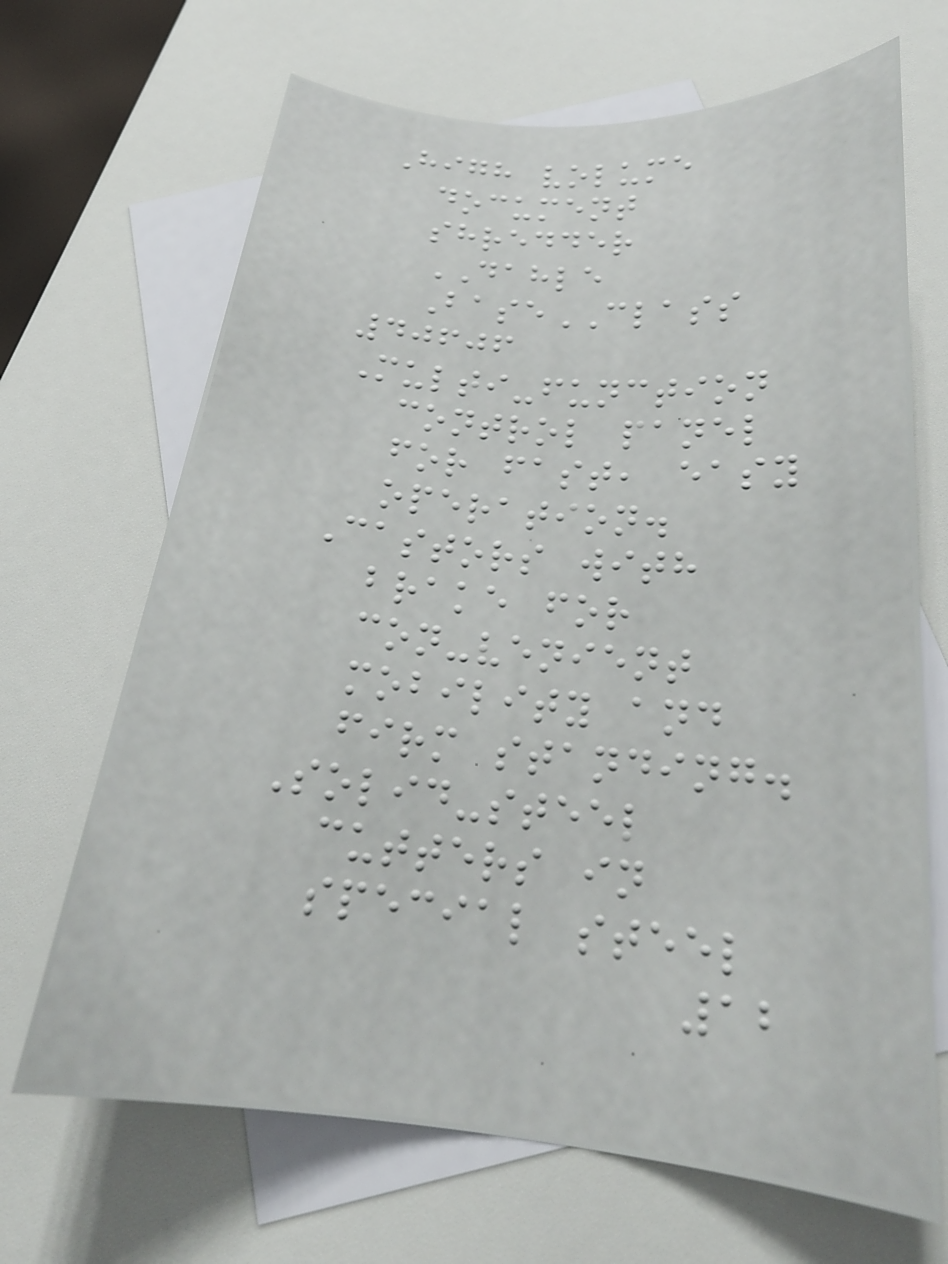High volume
document
shredder
DAHLE
BaseCLASS
40606
Multi-function
control panel
for fast, easy
operation.
Castors with
brake for
con-venient
mobility and
firm standing.
Solid-steel
cutters in
special steel
12
